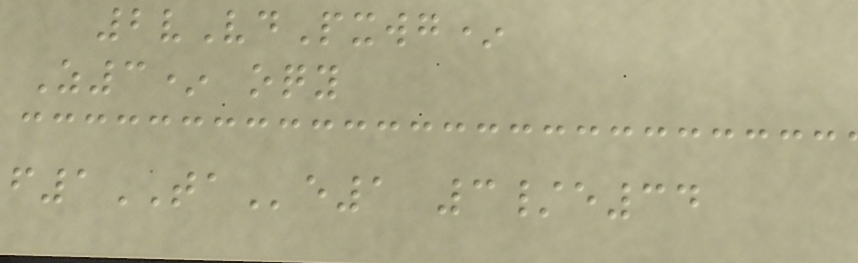2vVdPxwg*
Z3* oqy
f1TAe1 3/e34
